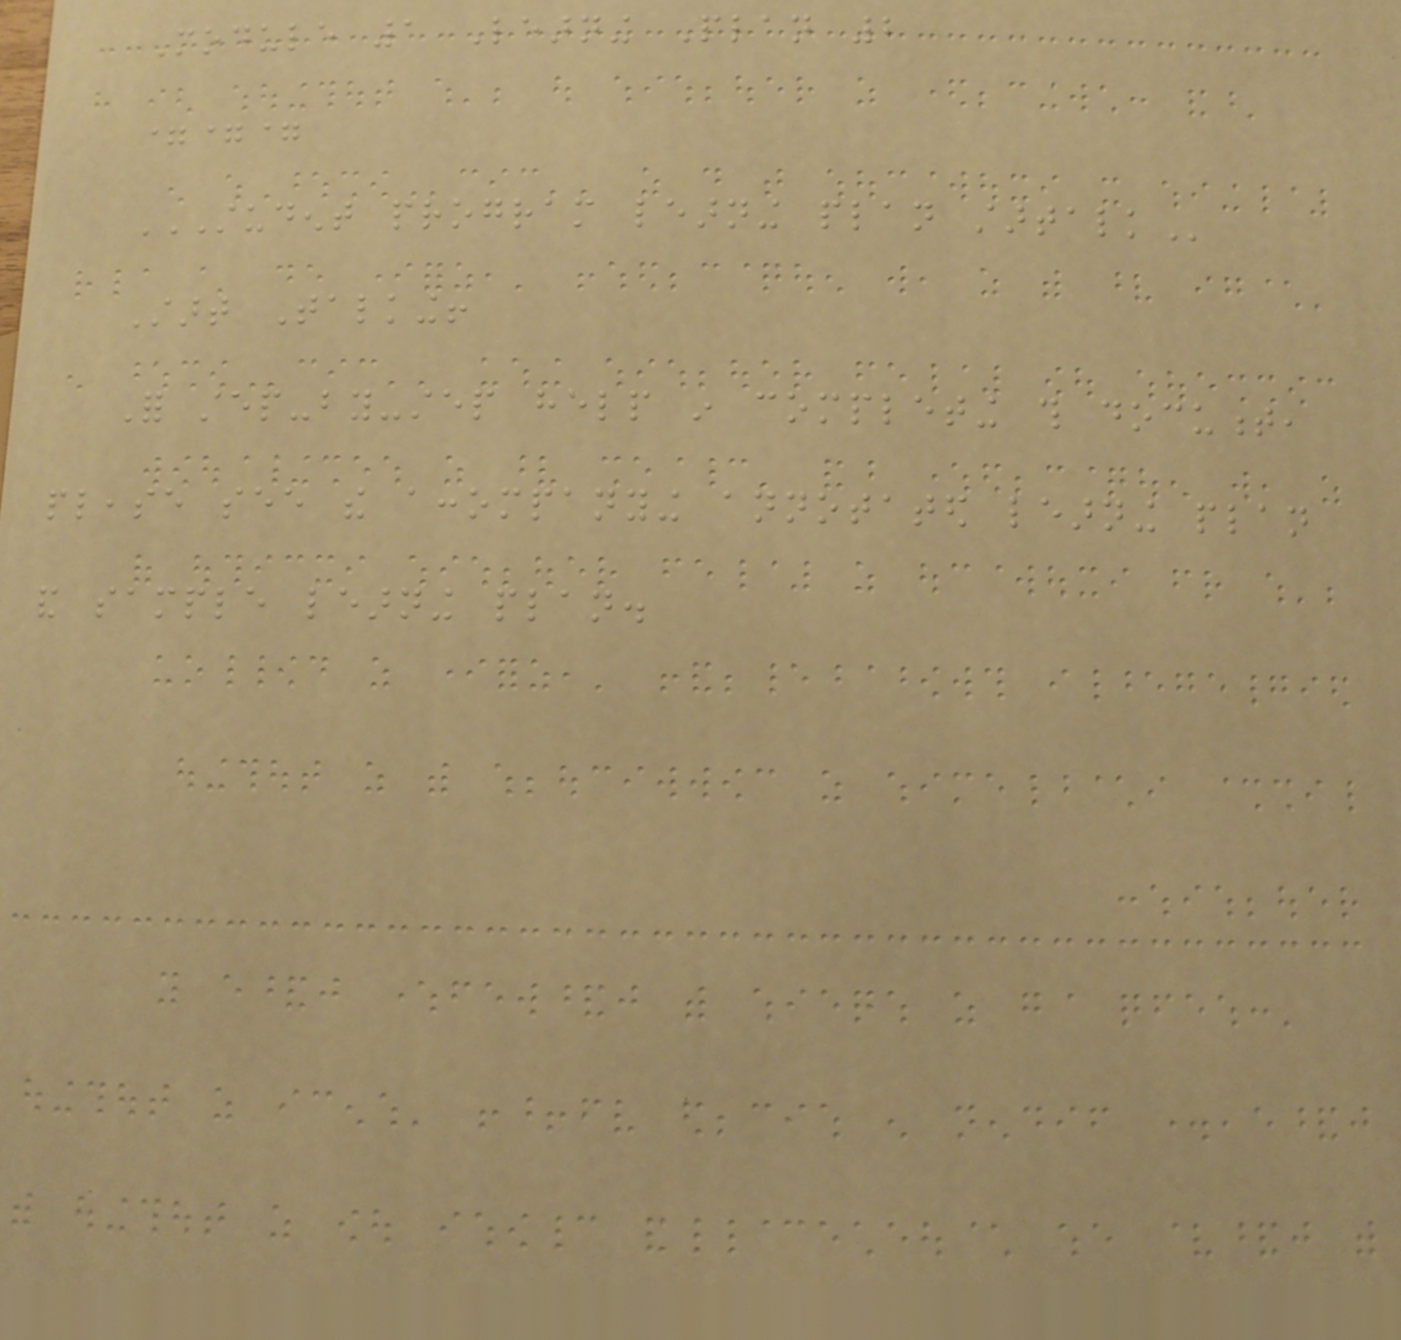Module 1 Learning Plan 2
===
STUDENT PROGRAM LEARNING PLAN STARTALK
Start Talking!
For step-by-step help in completing this document,
please see the accompanying annotated learning plan
and sample learning plan.
